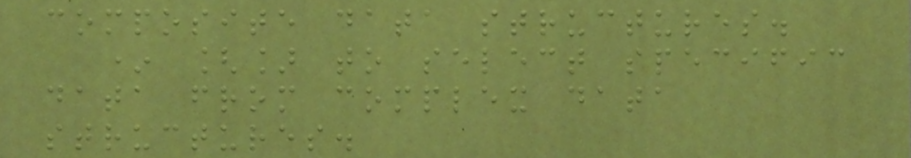composite data structures.
* [] to select specific
data from complex data
structures.
